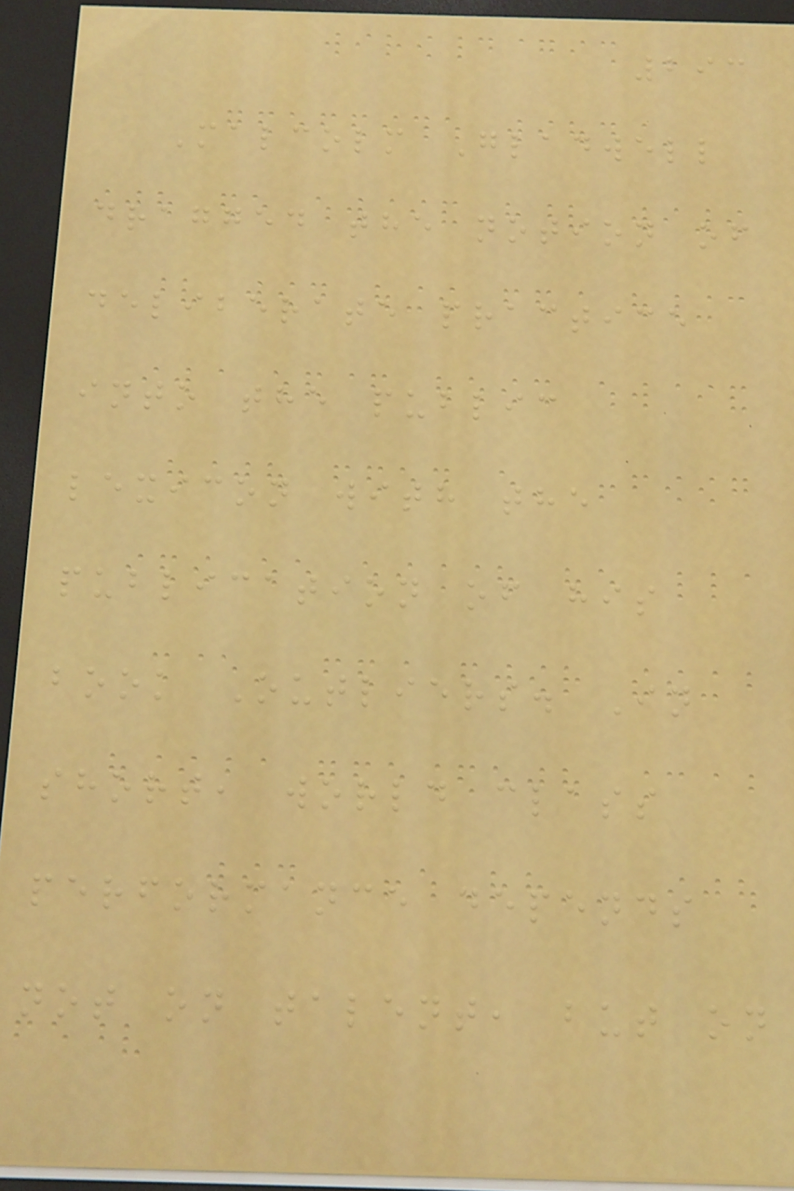293
Malcolm Gladwell
dragged the notion of
deliberate practice
into the public
lexicon with the
publication of his
book Outliers. In
short, world class
performance depends
not on talent, but on
